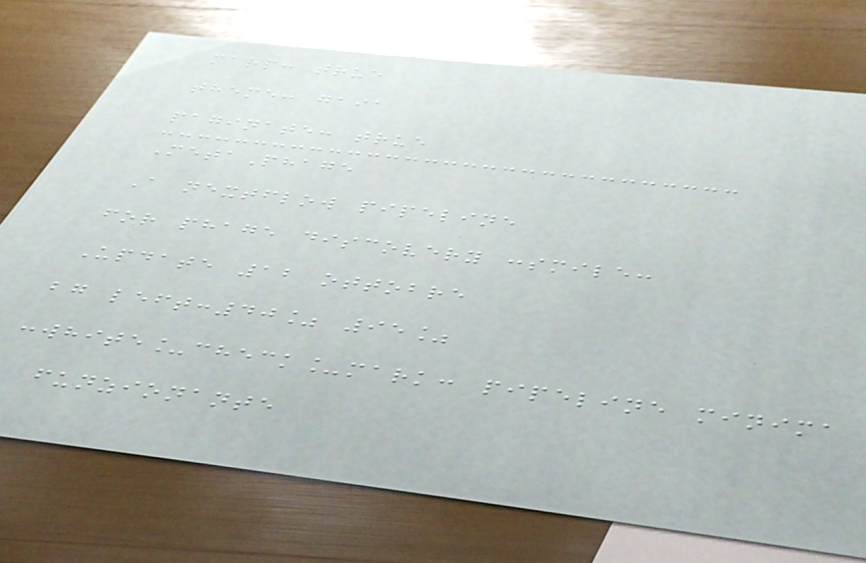marp: true
theme: gaia
paginate: true
MetaPhage
A nextflow pipeline
for phage discovery :smile:
Update 12 ottobre
bg left:40% 95%
:white_check_mark: pipeline minima
funzionante
